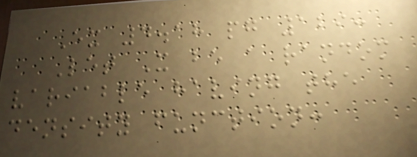Ex 4.18 pg 129:
Let X be a random
variable having the
density function:
